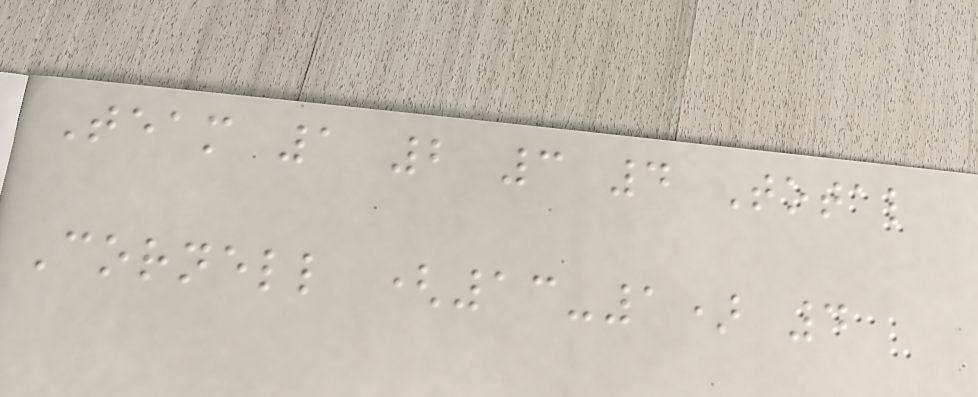Team 1 2 3 4 Total
Cornell (13-1) 4
